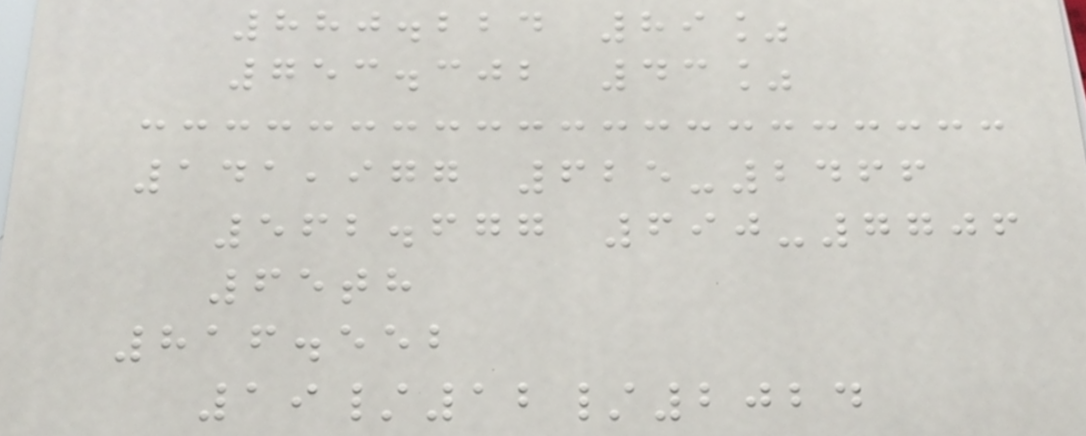880.224 89%
753.302 43%
141,977 625-2466
562.677 690-7706
65th
816.552
19/12/2024
